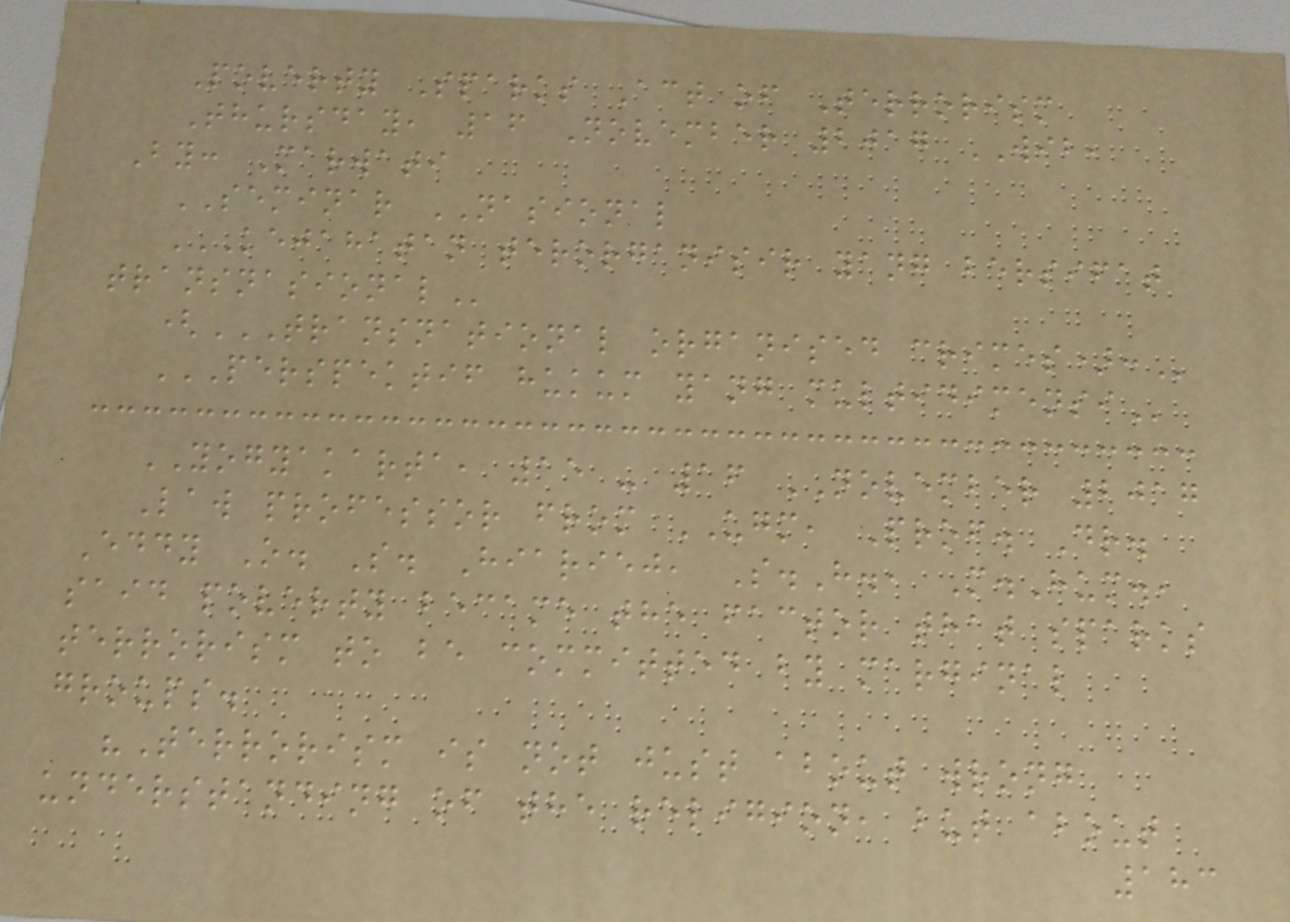Poverty Sparks Act of Terrorism
Thursday, 16 November 2017 WIB,
By: Marwati
SEMINAR NASIONAL
KEJAHATAN TERORGANISIR YANG BERSIFAT
TRANSNASIONAL
(TRANSNATIONAL ORGANISED CRIMES):
PERSPEKTIF HUKUM YANG MULTIDIMENSI
YOGYAKARTA, 15 - 16 NOVEMBER 2017
Law professor from UGM, Prof. Dr.
Eddy O. S. Hiariej, S.H., M.Hum.,
said poverty became the factor that sparks
terrorism to be committed by marginal
groups.
"Terrorism is not just about wrong
understanding of the religion, but about
183
